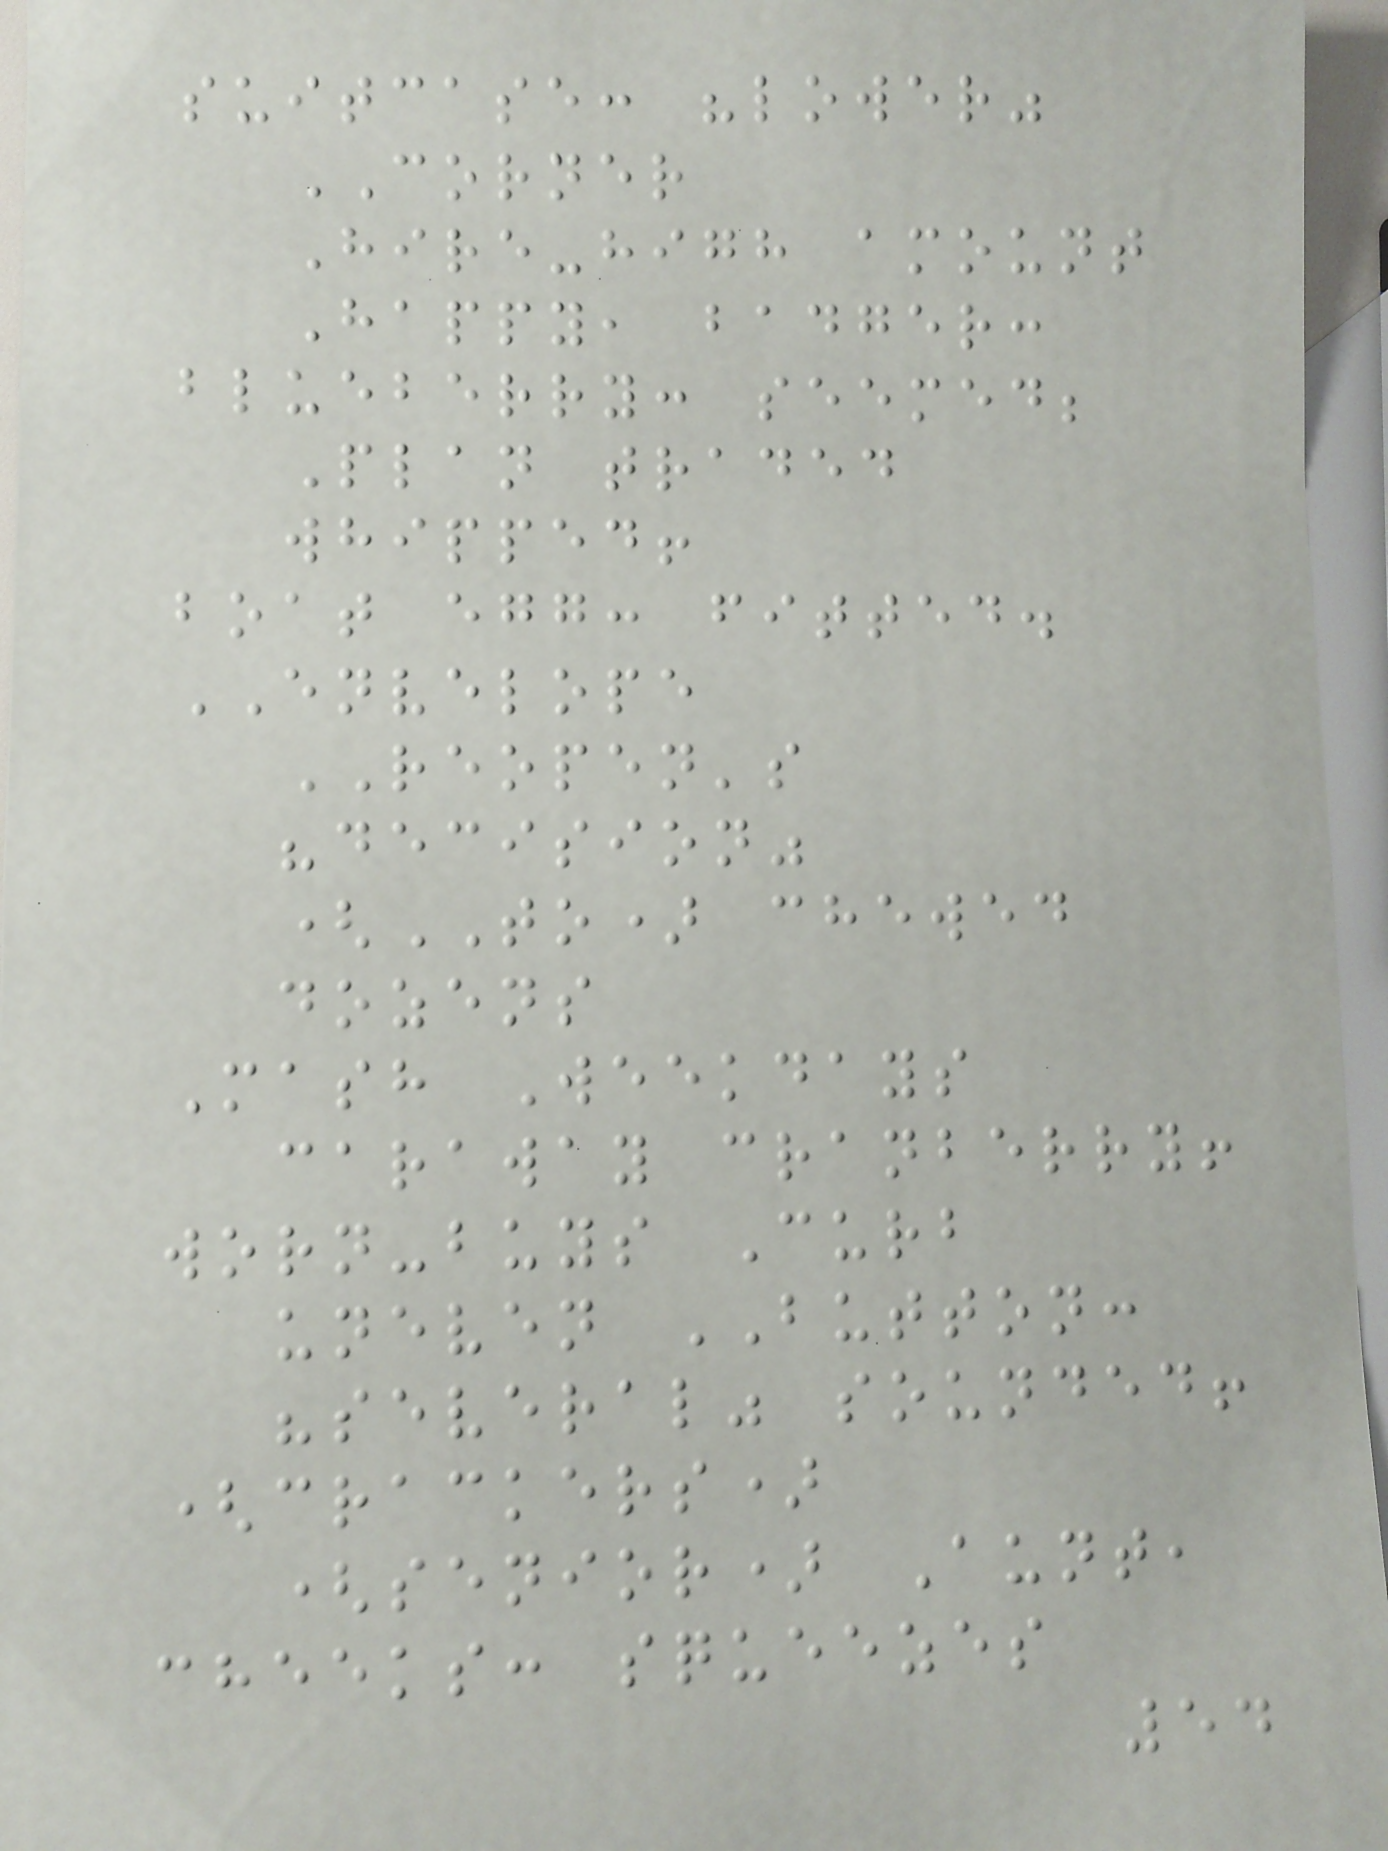suitcase: "lower"
CORNER
Hire-high amount
Happy, badger:
blueberry: seemed;
Plan traded
whipped!
boat egg: fitted.
ENVELOPE
REOPEN's
"decision"
(TO) chewed
dozens
Mash Weekdays
caraway cranberry!
worn-buys Curb
uneven BUTTON:
"several" sounded!
(crackers)
(senior) Aunt,
cheeks: squeezes
54
